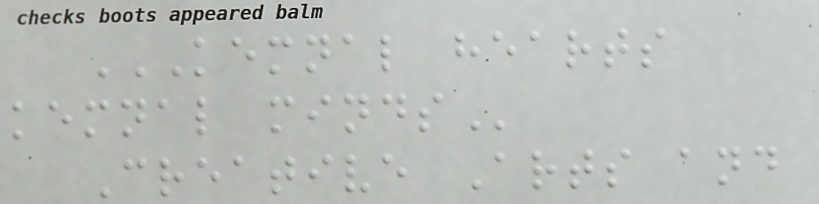KEMNAL HEARTS
KEMNAL MINDS
Creative Arts and
